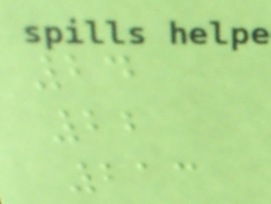24
22
213
